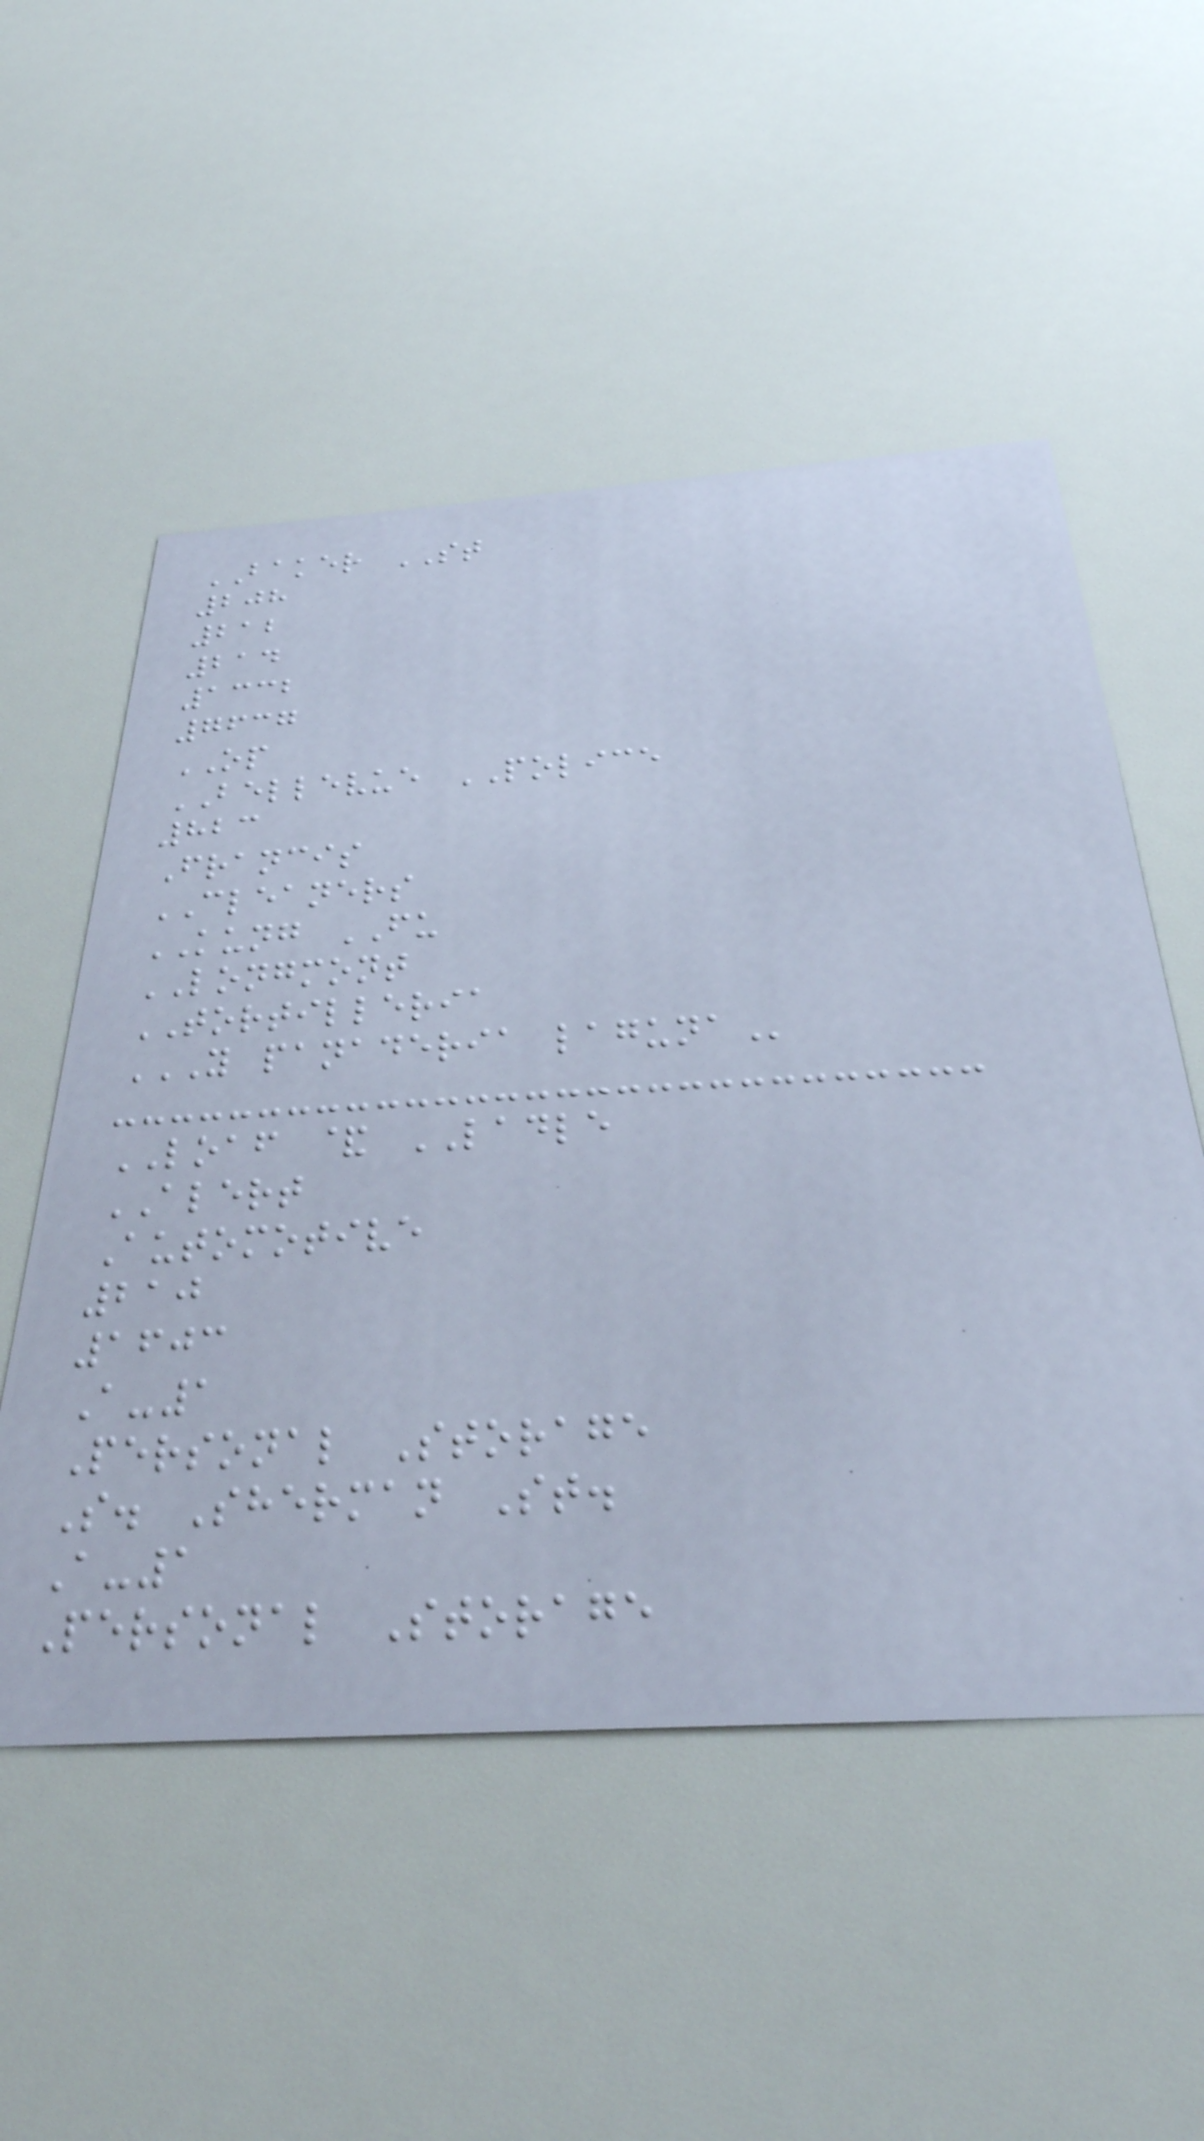BAKER ST
208
212
214
1332
7637
OP
BELLEVUE POLICE
823
Francis
CLEANERS
KUNG FU
LONGMONT
TORTILLERIA
Y PANADERIA LAGUNA
LOAF & LADLE
ALERT
Automotive
210
1603
A-1
Personal Storage
S. Sherman St.
A-1
Personal Storage
